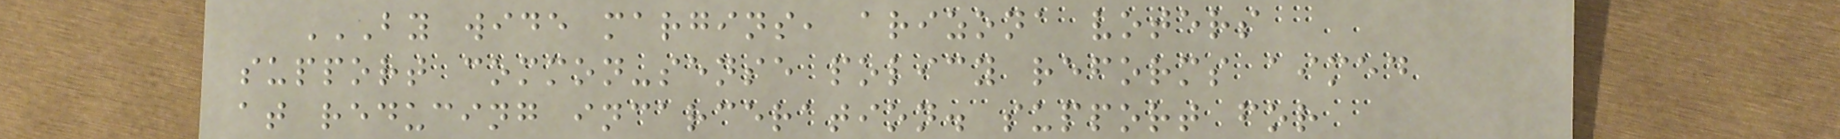BY WIDE MARGINS, ARIZONA VOTERS
SUPPORT COMMON-SENSE POLICY REFORMS AIMED
AT REDUCING INCARCERATION. SUPPORT FOR
